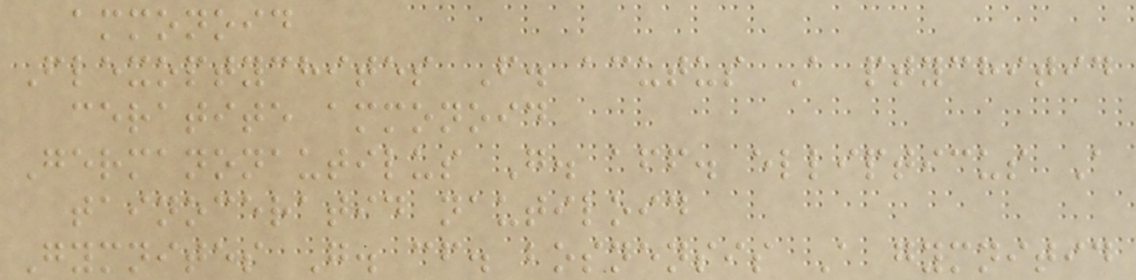ammonoid
Flexoptychites F. acutus A ptychitid
ceratite ammonoid
Germanonautilus G. aff. ellipticus A
tainoceratid nautiloid
Gymnites G. cf. bosnensis A gymnitid
